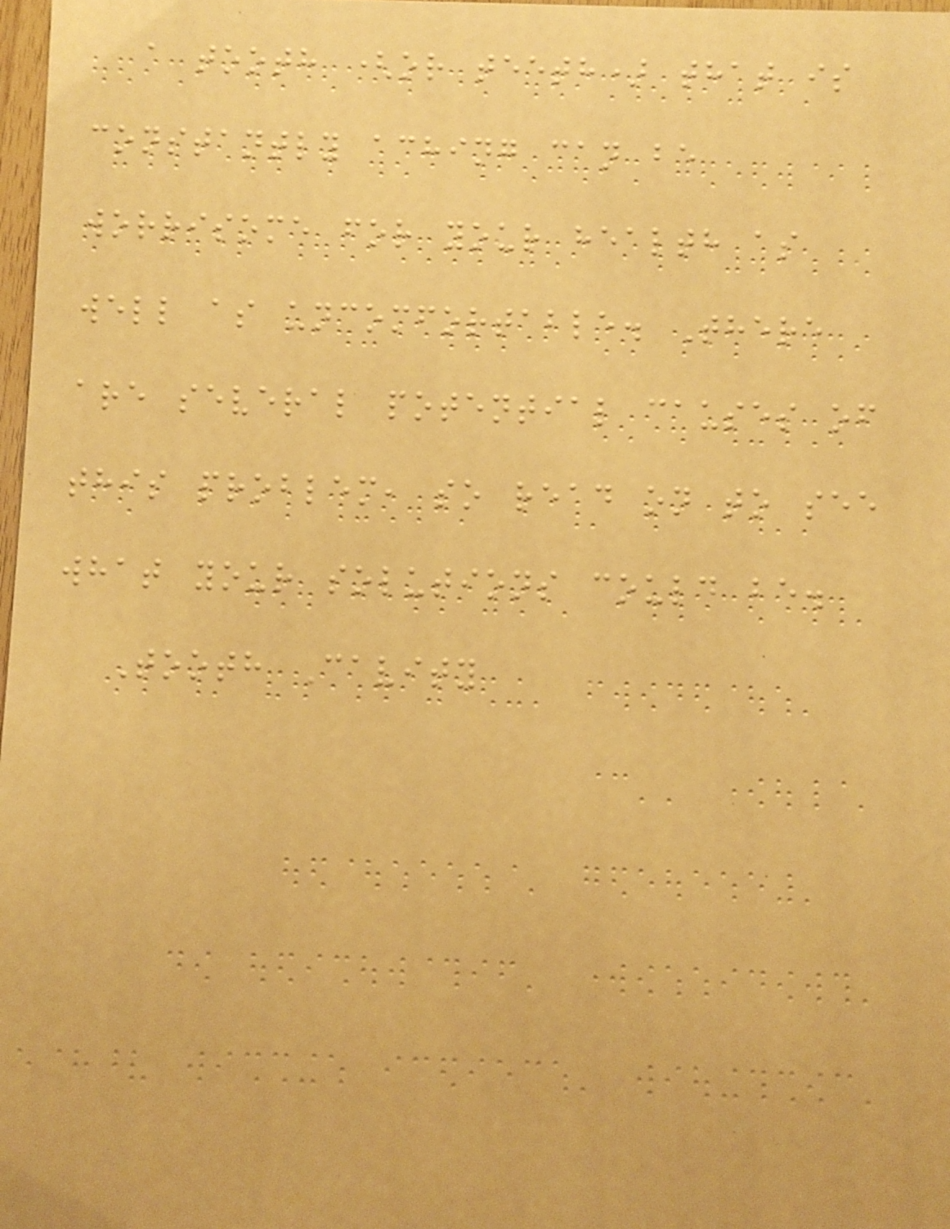a tooth (or teeth) that is
constantly aching can be
worrisome for your health as
well as uncomfortable. There
are several potential causes of
this problem, so read on to see
what your solutions could be.
Tooth Cavity
